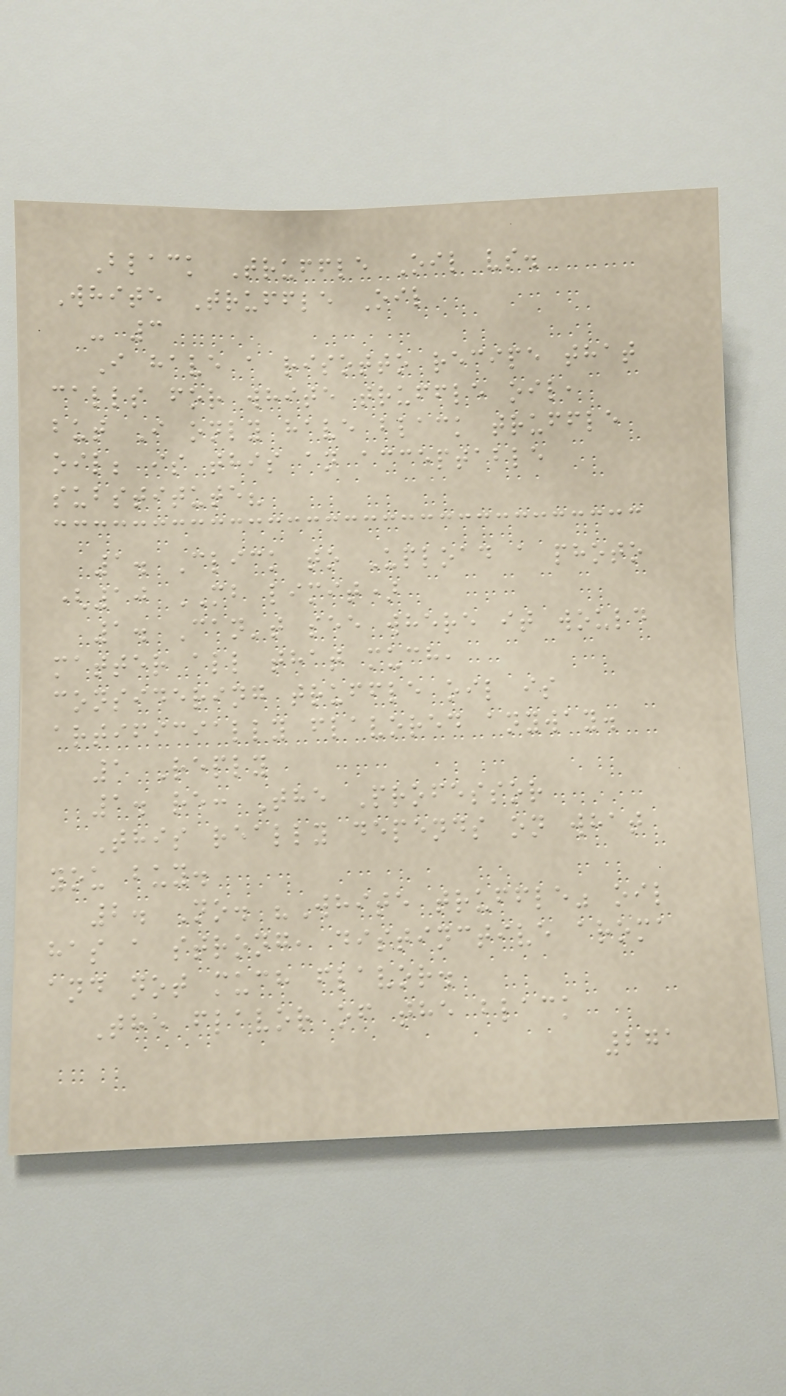Black Truffle Oil vs.
White Truffle Oil
- 3
I have a risotto recipe that
calls for white truffle oil,
but I only have black truffle
oil; is this an acceptable
substitute?
1. Click to Upload a photo
(10 MB limit)
1. Can't see where it would
matter all that much,
considering truffle oil is
artificially flavored anyway.
1 Reply
1. re: The Professor
This really depends on what
you buy.
2. No. "White truffle" oil
has a strong, distinctive aroma
and not much flavor.
The flavor of the black
271
